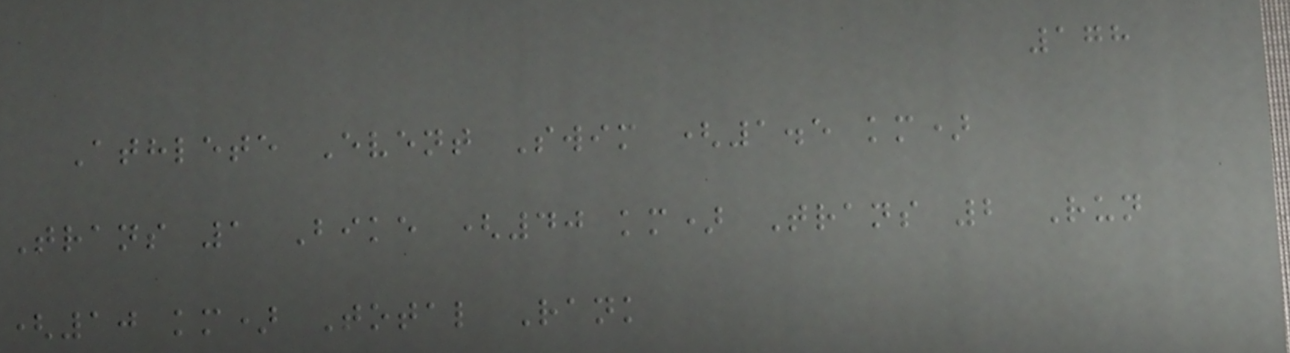178
Athlete Event Swim (1.5 km)
Trans 1 Bike (40 km) Trans 2 Run
(10 km) Total Rank
